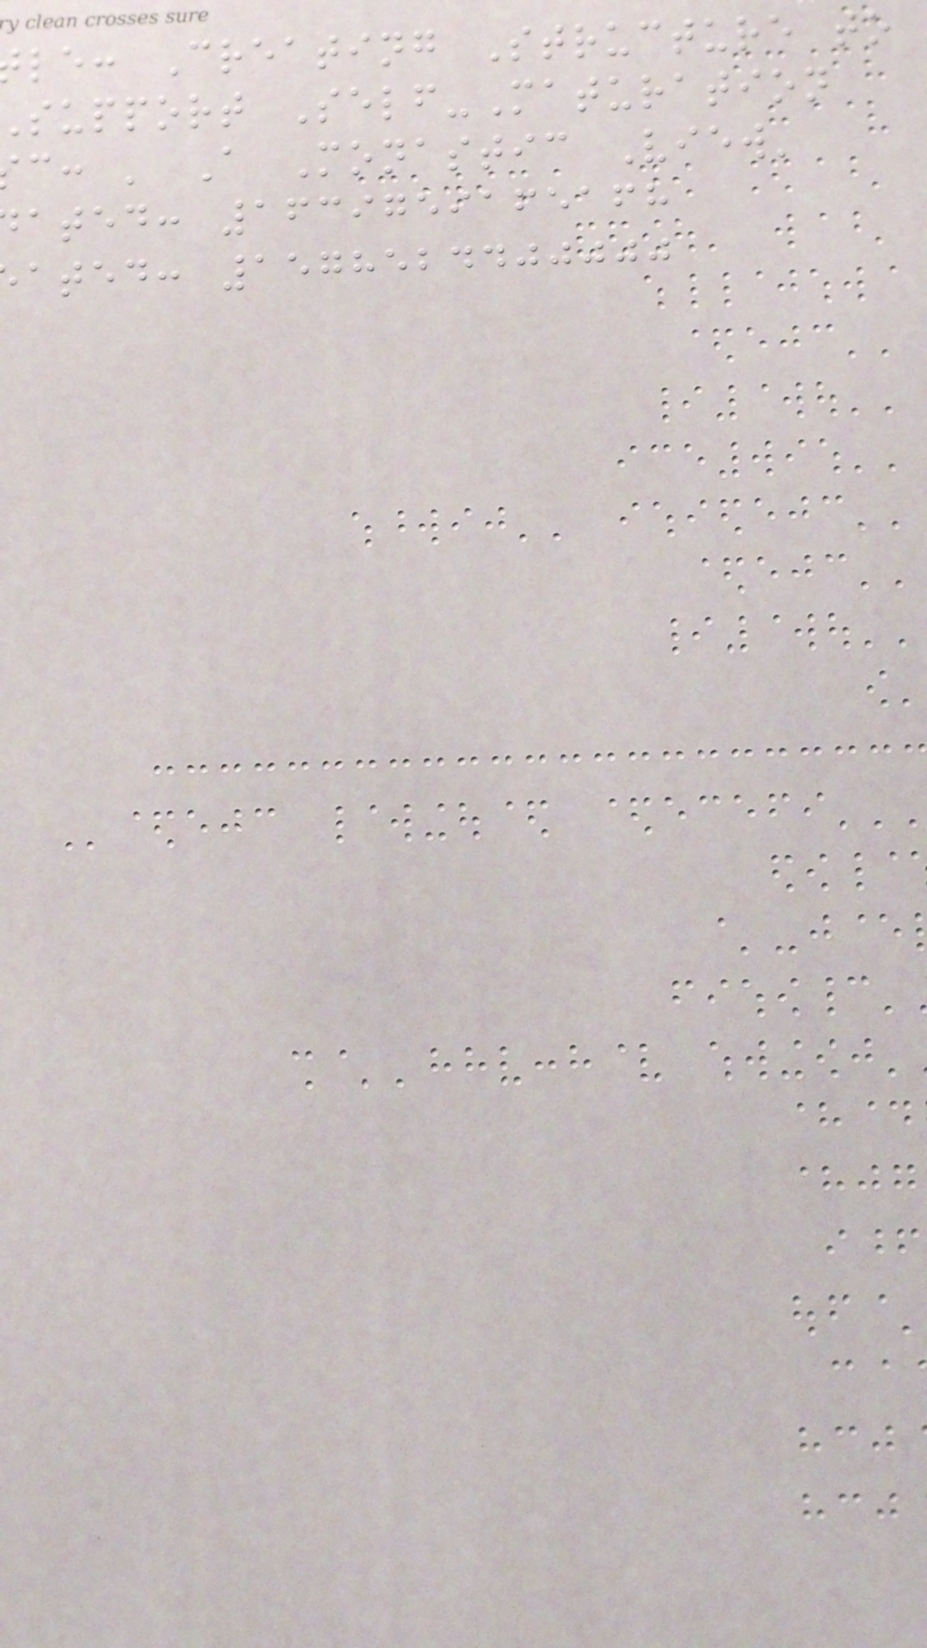le: Creating Structure to
support Self-Maturation
c: ' A Monastic View'
ated: 1639759165168
ated: 1578524400000
